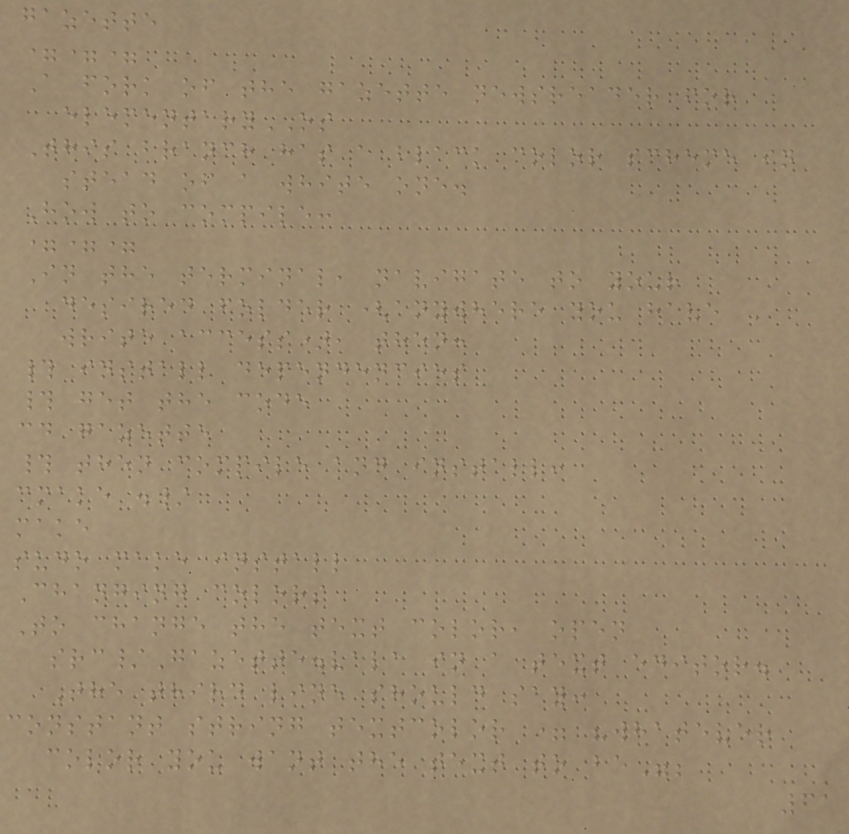gazette
===
A fork of the gazette newsreader for
elementaryOS
This branch has a black color scheme in
stead of a white one.
How to compile:
===
In the terminal, navigate to your
desired folder (anywhere you have
write access), then:
# install dependencies
# get the code
cd gazette
# then compile and install:
cmake ./
make
sudo make install
Changing colors
To change the text color, open
src/Gazette.vala in a text editor.
The third line should say:
constant string textcolor = "whatever
color you want the text to be";
61
